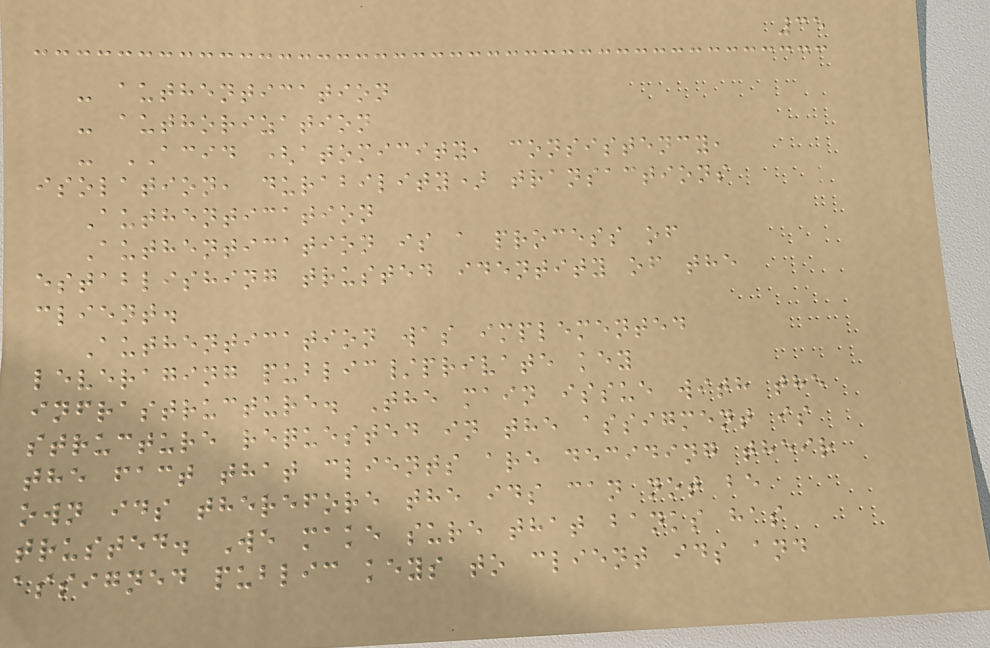35
- authentication
- authorization
- ACID (atomicity, consistency,
isolation, durability) transactions
Authentication
Authentication is a process of
establishing trusted identity of the
client.
Authentication was implemented
leveraging public/private key
infrastructure. The main issue with the
structure requested in the assigment is
the fact that clients are deciding their
own ids therefore the ids can not be
trusted. We make sure that banks has
assigned public keys to client ids and
